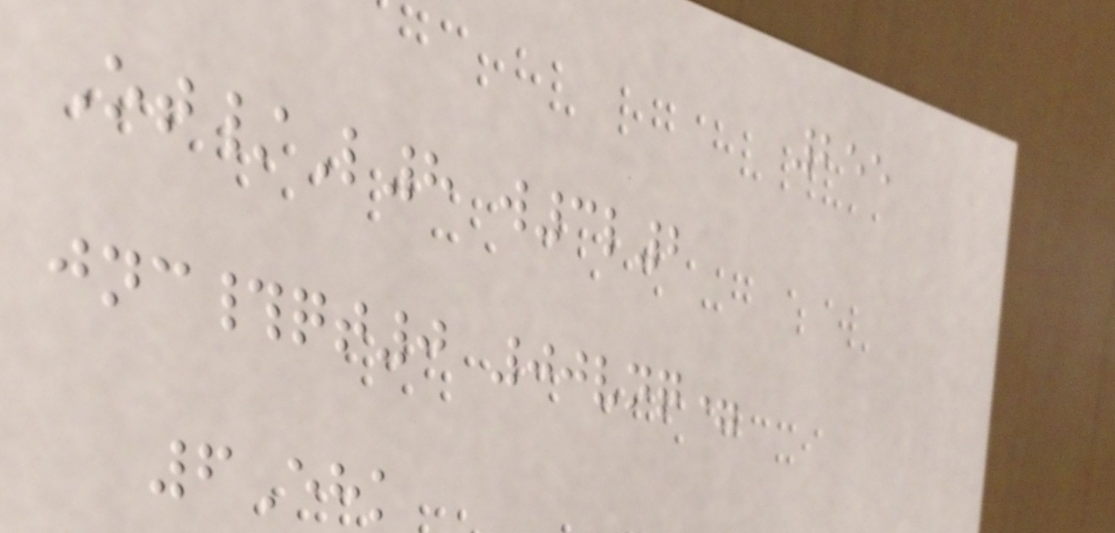255
Ot/L8 w3l2
jnc#qt0 00vnq=
6Ehk
